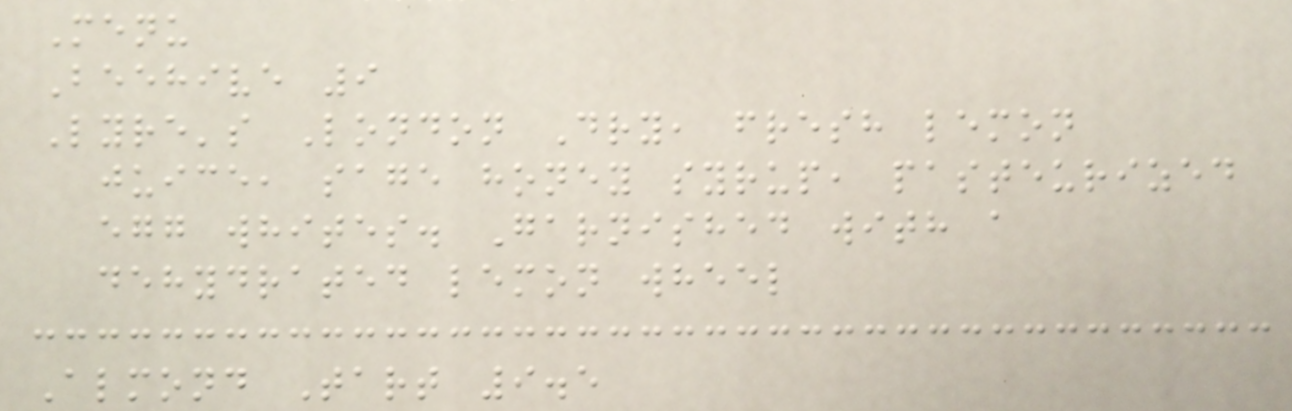Menu
Beehive 9
Lyre's London Dry, fresh lemon
juice, sage honey syrup, pasteurized
egg whites. Garnished with a
dehydrated lemon wheel
Almond Tart 9.5
